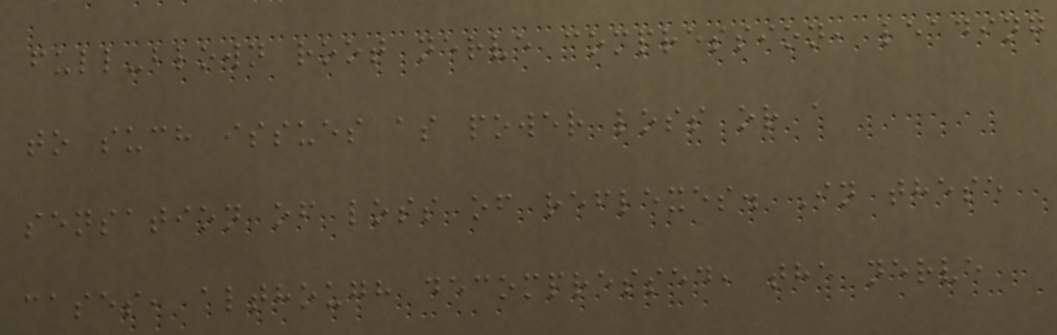full-blown root nerve compression, leading
to such issues as power loss or a
sensation of loss of reflexes. In these
cases, although decompressed, the nerve
